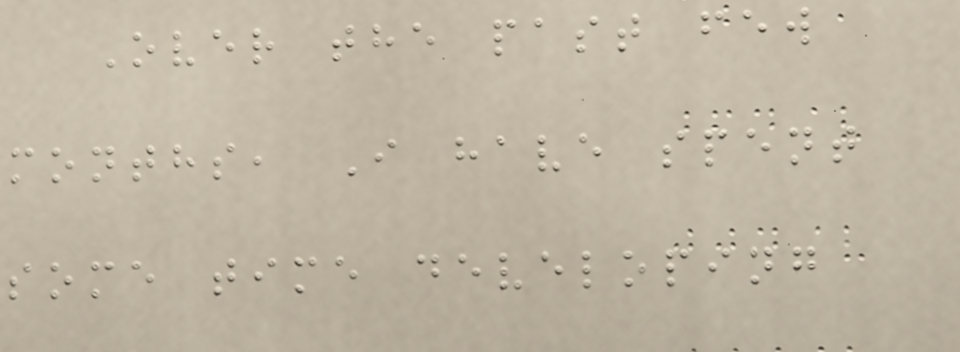Over the past few
months, I have spent
some time developing
